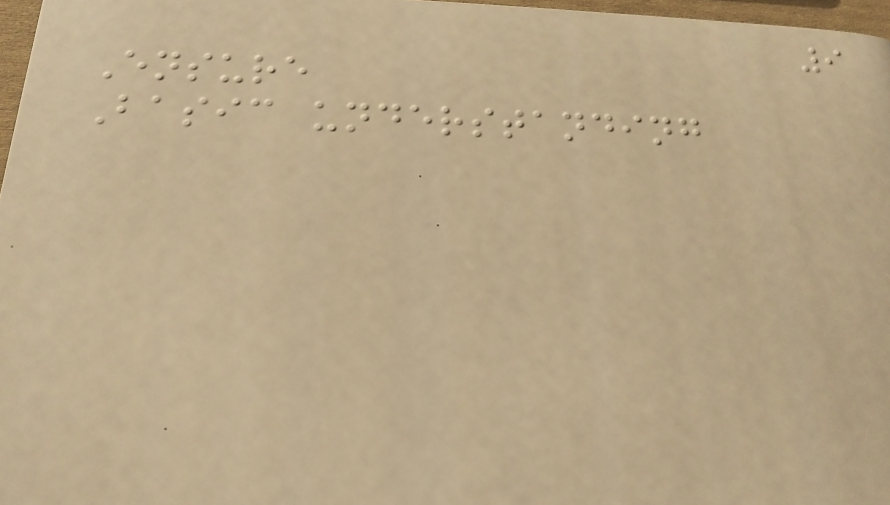9
Ensure
Basic understanding
